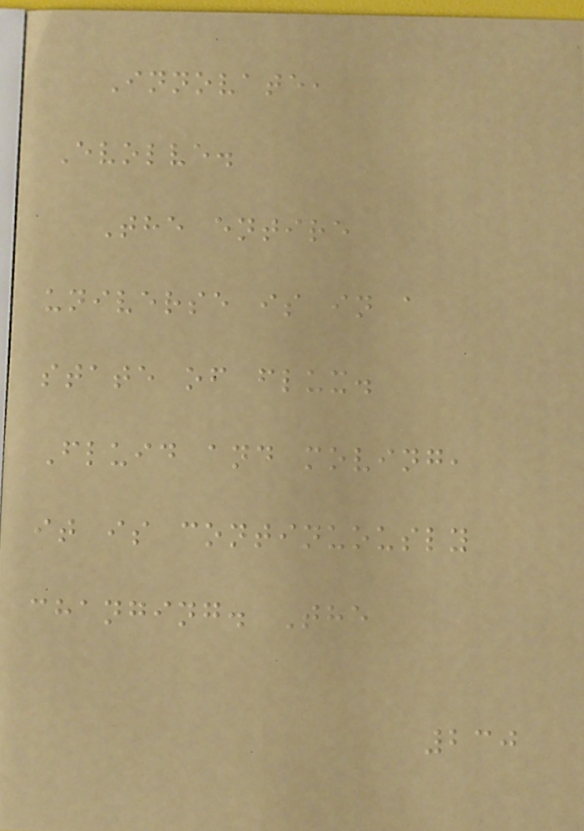Innovate,
Evolve.
The entire
universe is in a
state of flux.
Fluid and moving,
it is continuously
changing. The
230
